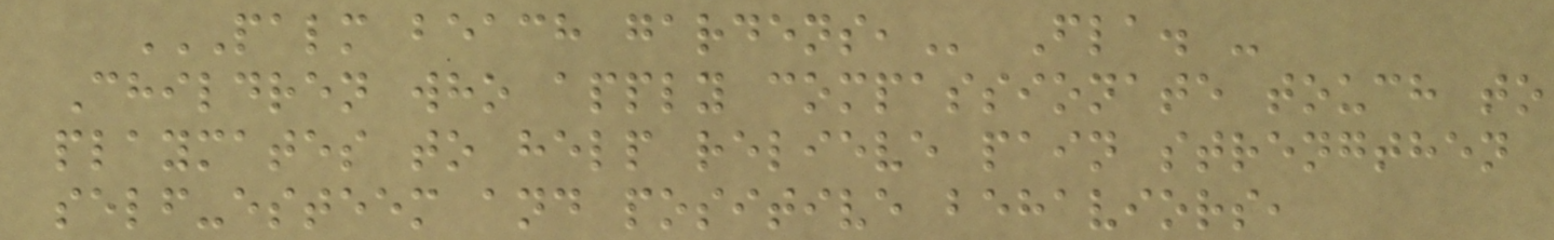PALM BEACH GARDENS, Fla. -
Children who apply compassionate touch to
playmates to help relieve pain strengthen
self-esteem and positive behaviors,
